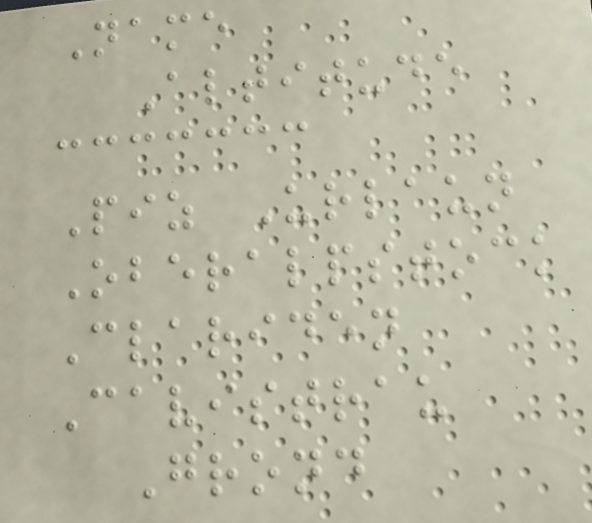Name
Altitude
Piz Urlaun
Oberalpstock
Clariden
Cavistrau
Grond
